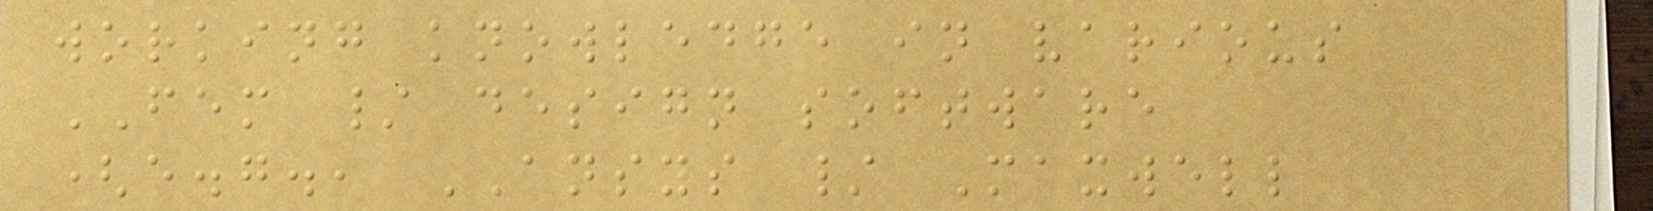working knowledge in various
FEM / design software
(e.g., ANSYS / Maxwell
